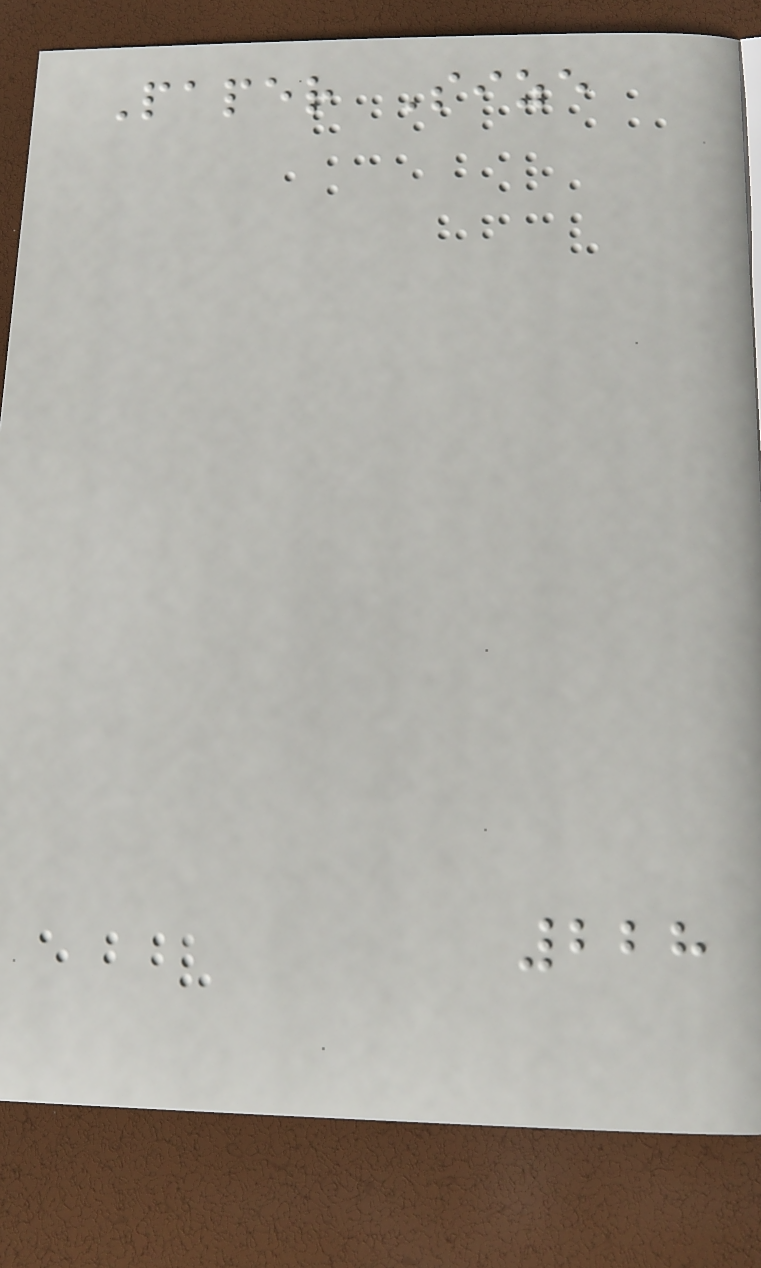Paper Size
228
